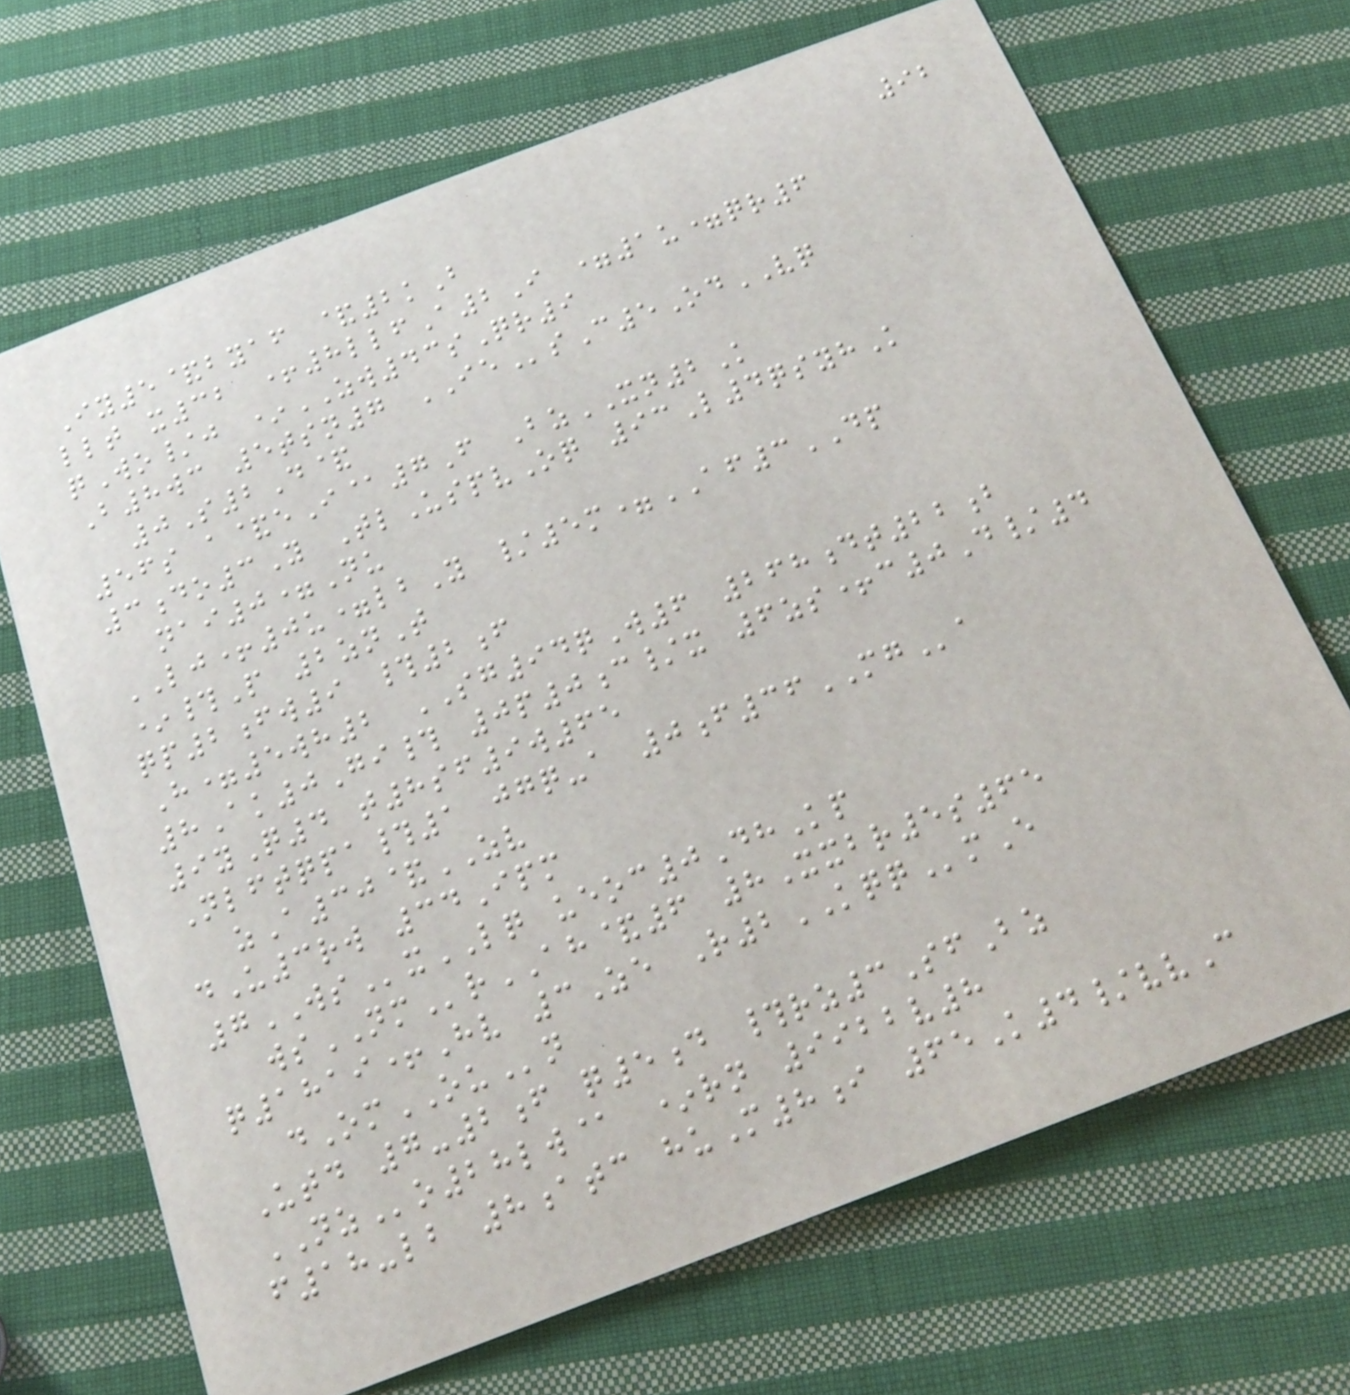92
Iy5&byaf &2kB
llt x32 +8llfA2I =1u=qr6
qWo/j *ZW43sQr9
B8wc 5tsn7 IEsC5OdVQ
0S2D&
56s a&eI@7F BzXN2K
3do3Y TlUspvOq 93L4qsyhK
nai0=Nu
LJ+0u=lbY /5m=AF3DP
*#P 2znT
qp2fw9 #2f
H=5wh2 SG94qW6 268dt22b
8Ak0Gi# 0p0c/x 6zs+c0D/4
9yQ4 t8sf9w65
Nlftqpa#1 jgq-a 0f36MGa
zA30&ZV
dU3rw 34Ipm
7WSxLQ ueoc0DhKp
wsNMrAH&6 8Xxbr5s65
q1819+Hv 3Ze R2KQQmE
dOmOUn
Utd 7-2f q5d #rz3SfBz
NZo28lw@ *rn 9922v8
f18-lb 8atc huM8i 65K4/vvC
